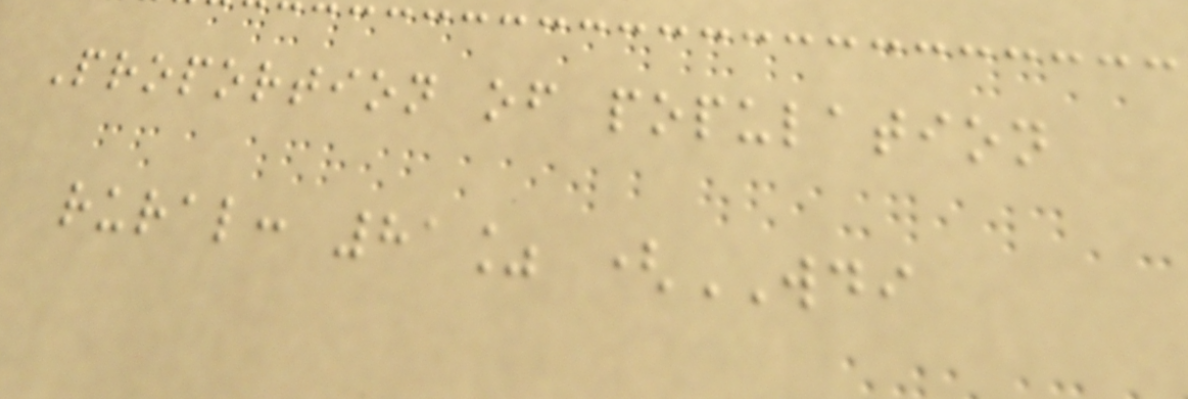Proportion of population
rural: 81% (WDI
